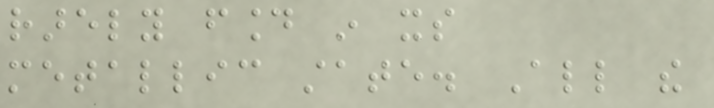rarely found in its
metallic state. All the
